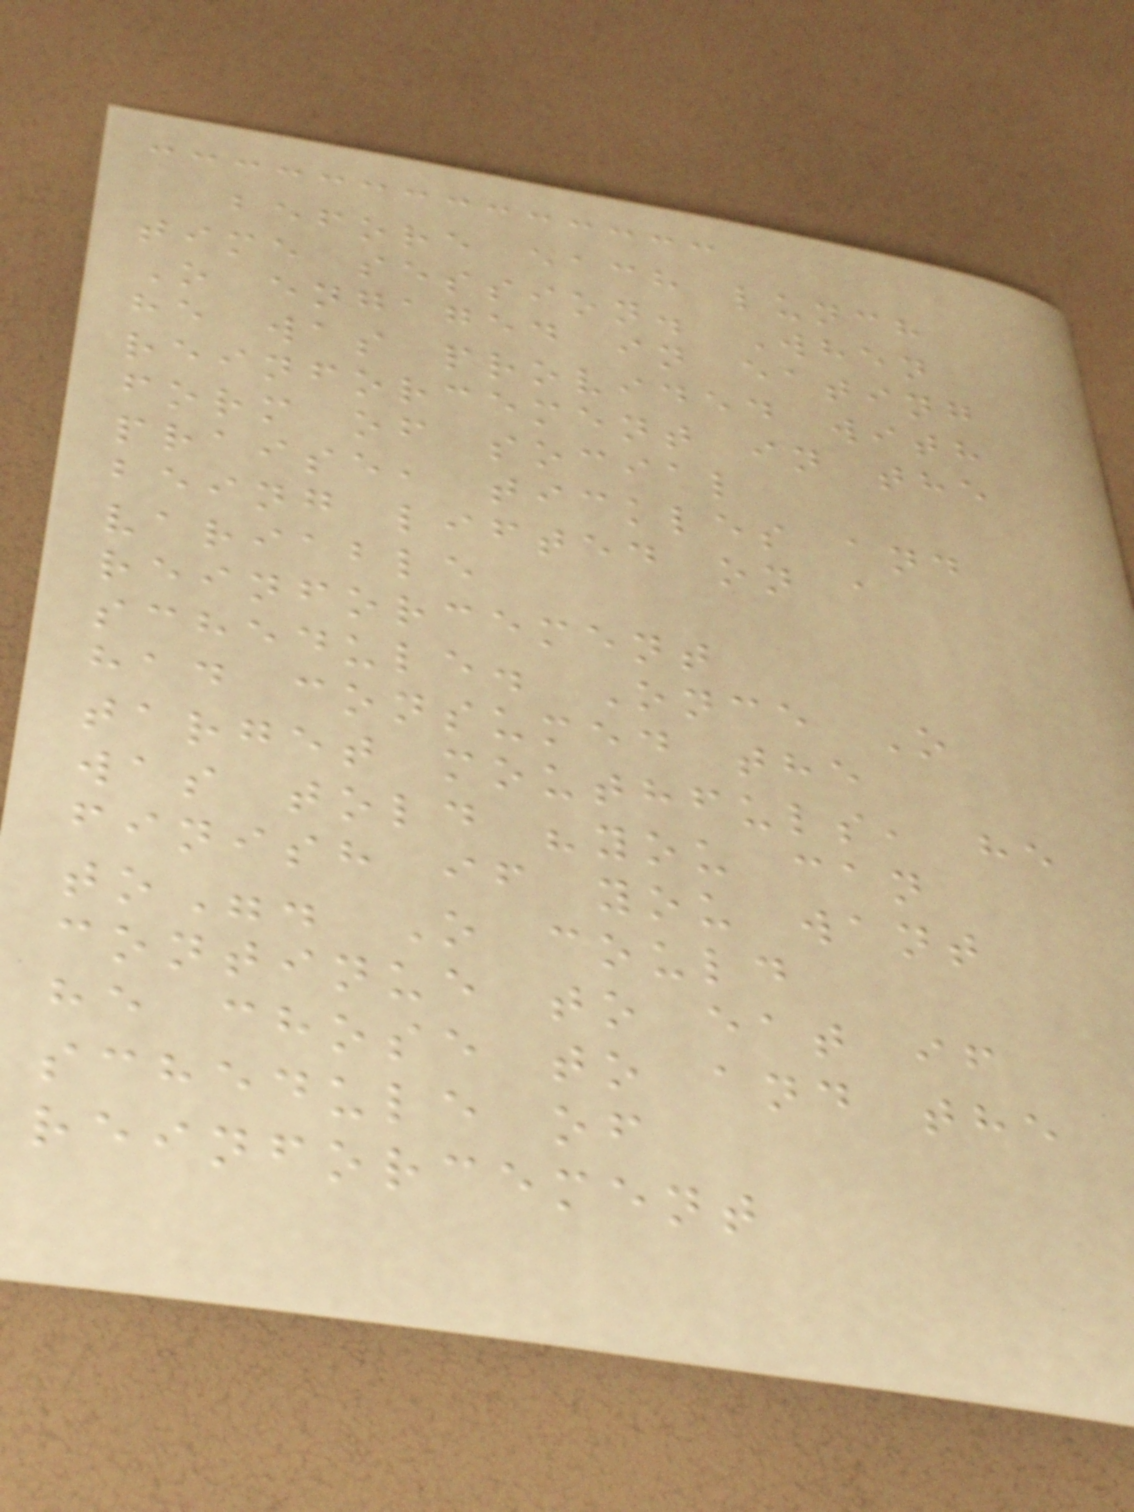before each lunch
time session. When
O engaged in eating
he was provided with
reinforcement in the
form of social
praise, tickles and
being lifted on a
variable
reinforcement
schedule. Once O
had consumed the
target mouthfuls, he
was told "you can
finish if you want
to". O could
continue to eat if
he chose to and the
schedule of
reinforcement
